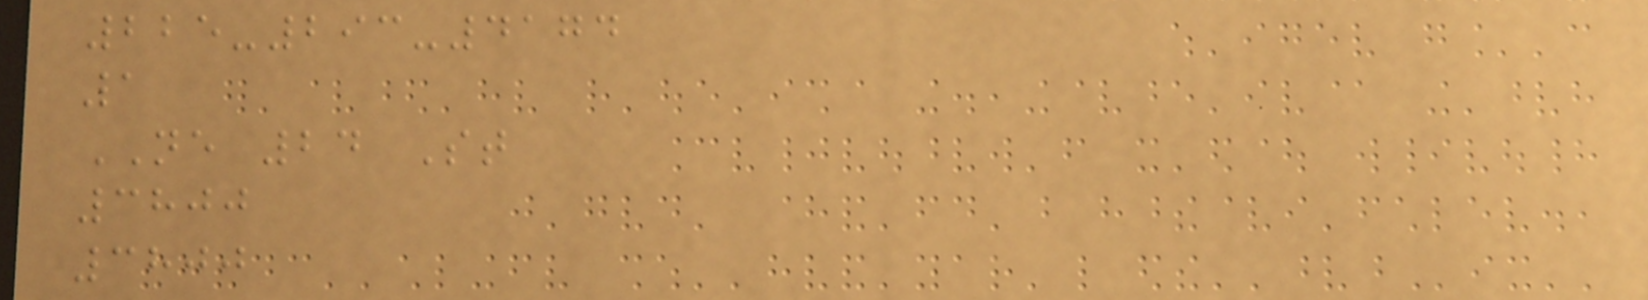225-293-4174
1
NE 24 St
3800
3800
